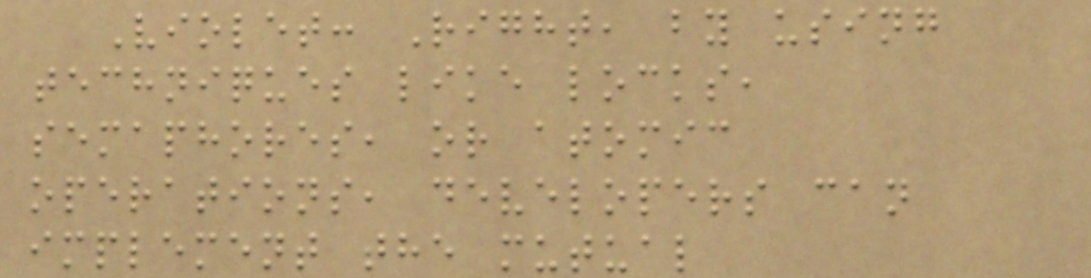Violet: Right, by using
techniques like locks,
semaphores, or atomic
operations, developers can
implement the mutual
